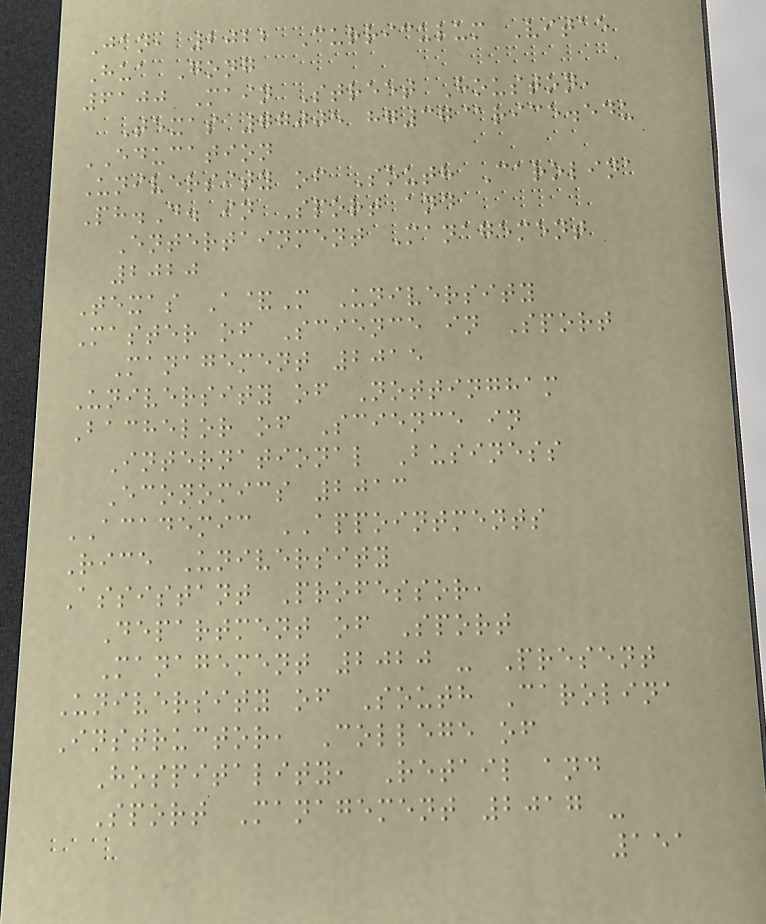Jan, 2022 Curriculum Vitae
Hua Gong
6100 Main Street Houston,
Texas 77005 hg37@rice.edu
EDUCATION
University of South Carolina
Ph.D. in Sport and
Entertainment Management
2020
Texas A&M University
Master of Science in Sport
Management 2015
University of Nottingham
Bachelor of Science in
International Business
Economics 2013
ACADEMIC APPOINTMENTS
Rice University
Assistant Professor,
Department of Sport
Management 2020 - Present
University of South Carolina
Instructor, College of
Hospitality, Retail and
Sport Management 2017 -
151
